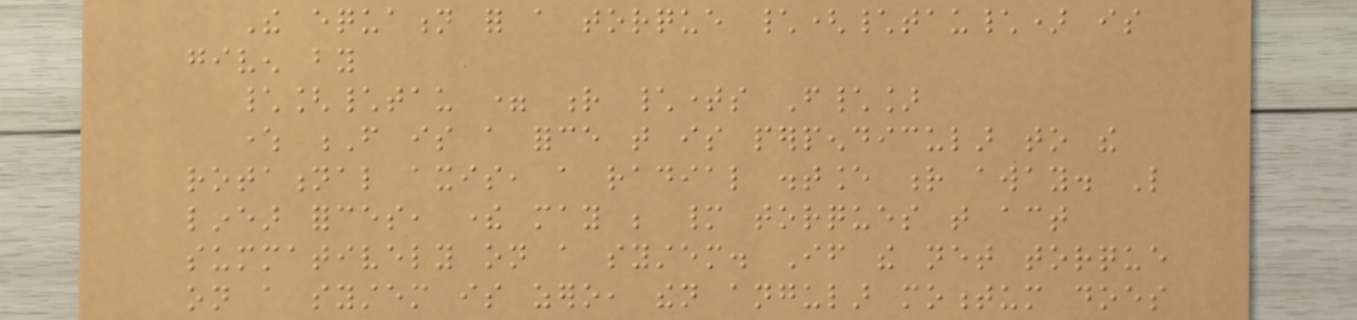The equation for a torque \(\tau\) is
given by
\[\tau = r \times F\]
where F is a force that is perpendicular to the
rotational axis, a radial distance r away. Like
linear forces, there may be many torques that act
summatively on a system. If the net torque
on a system is zero, then angular momentum does
